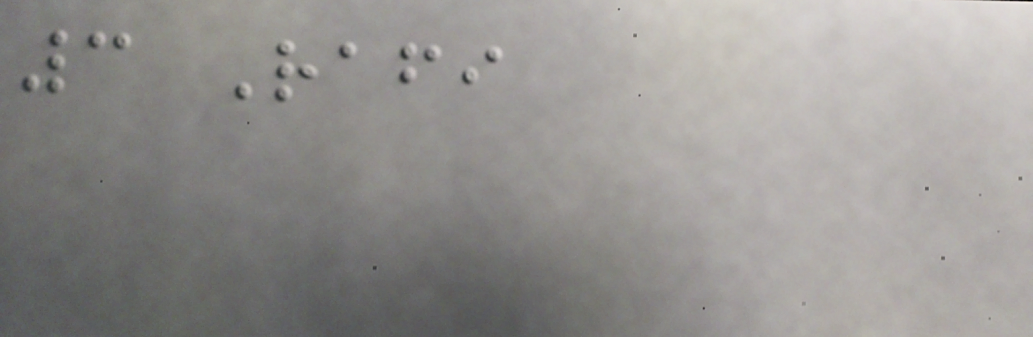3 Rafi
